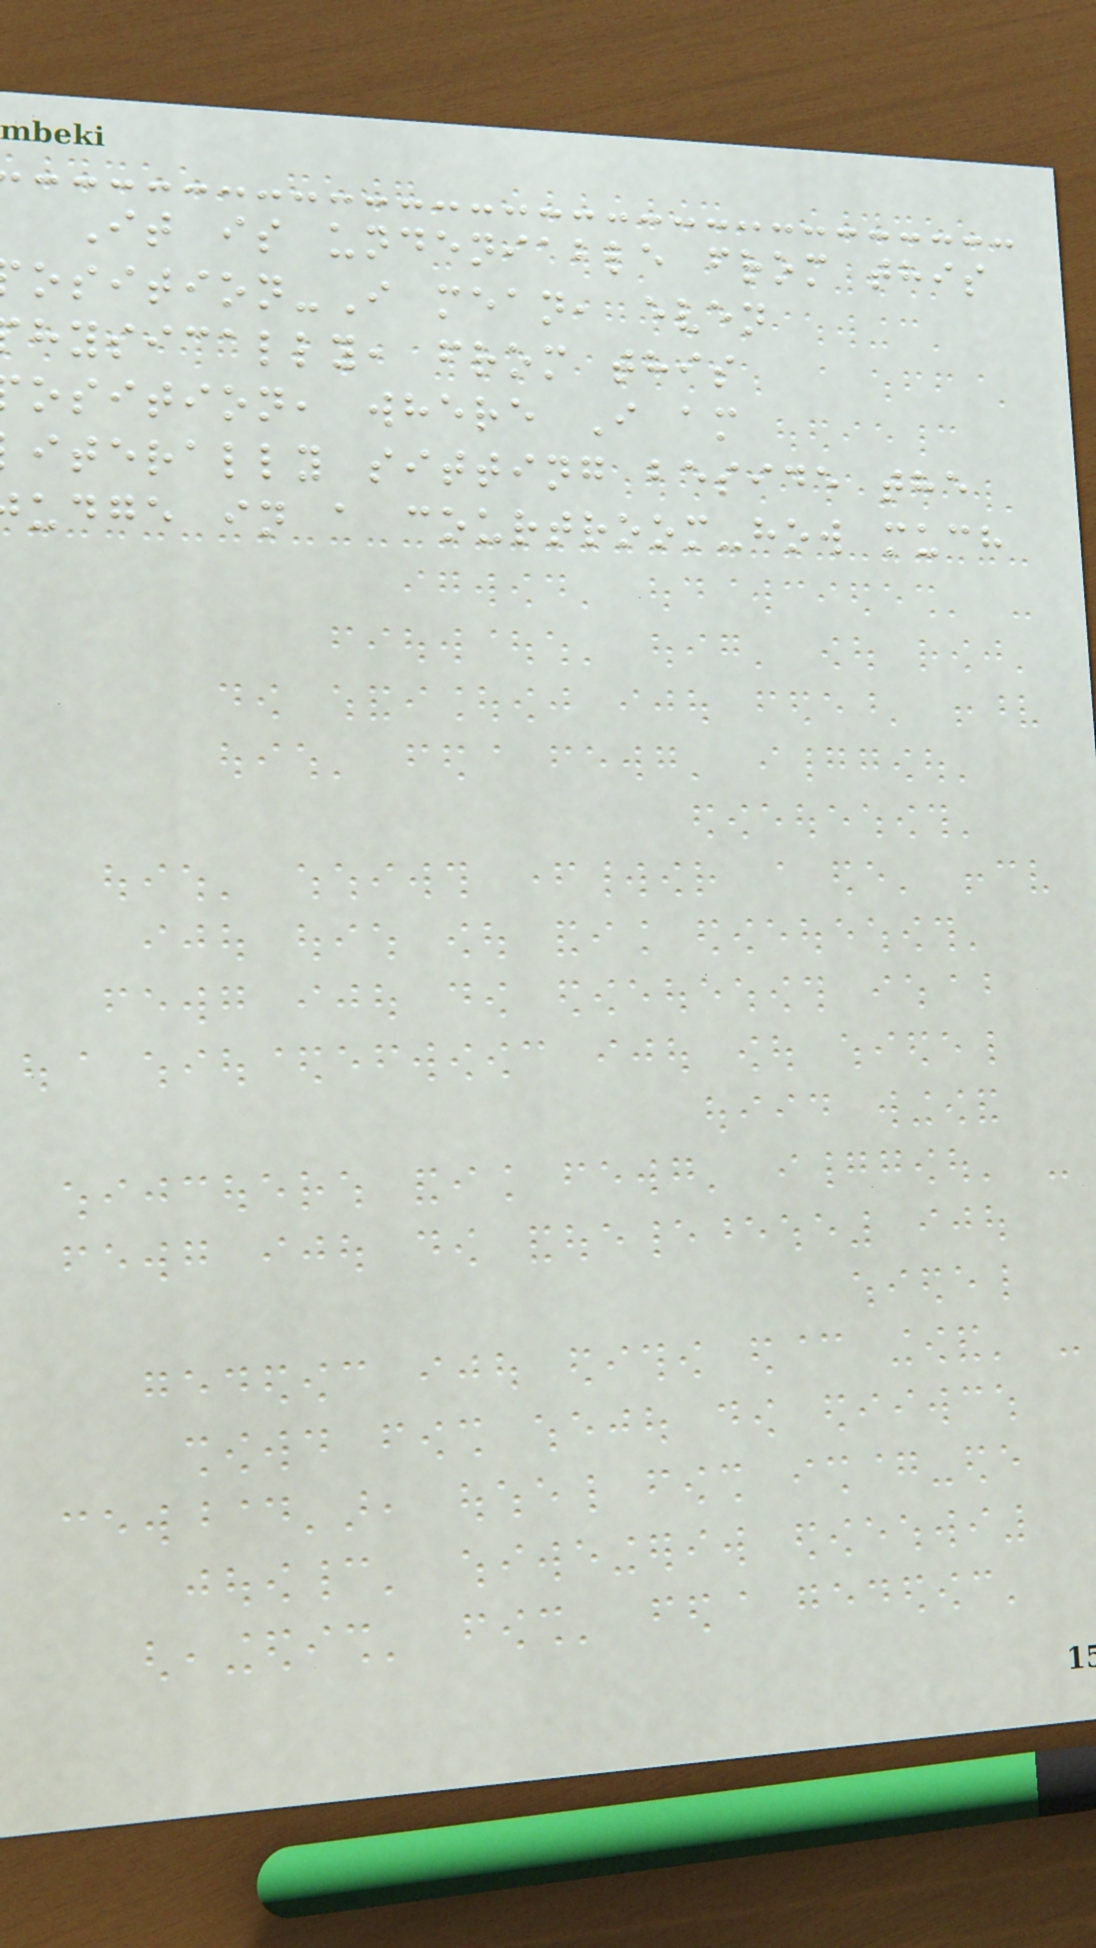It is undeniable from this
osition-I mean, even
hysically, from this
osition, where I am
iterally sitting beside the
udge in a courtroom-how much
